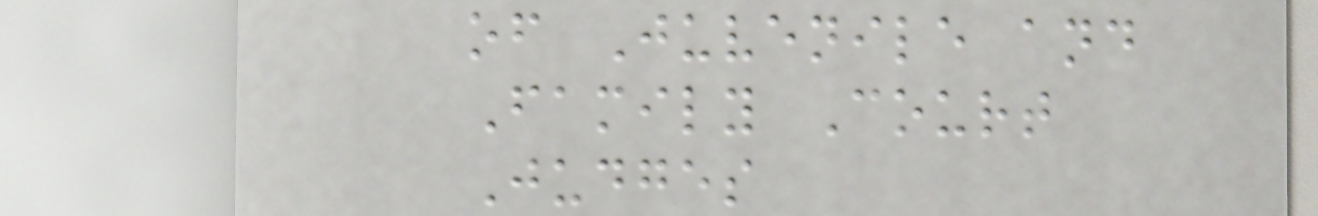of Juvenile and
Family Court
Judges
